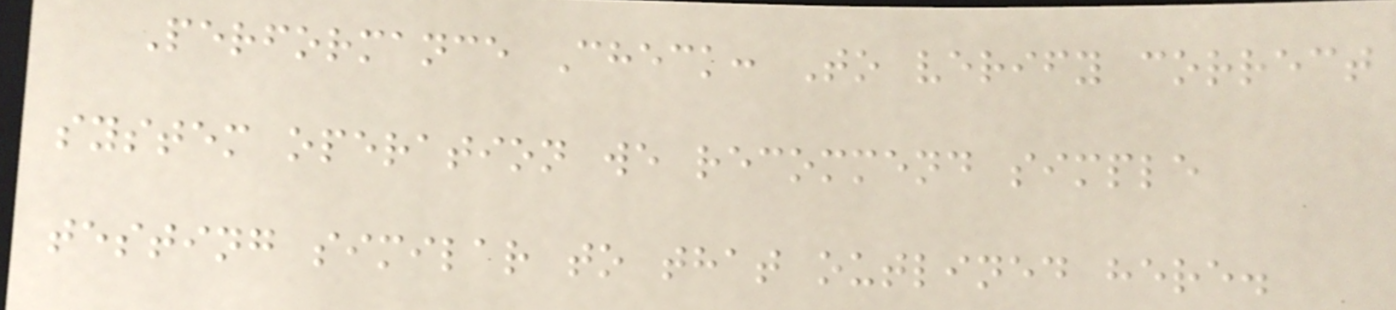Performance Check: To verify correct
system operation we recommend simple
testing similar to that outlined here.
